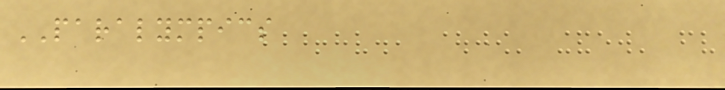PARALYMPICS
